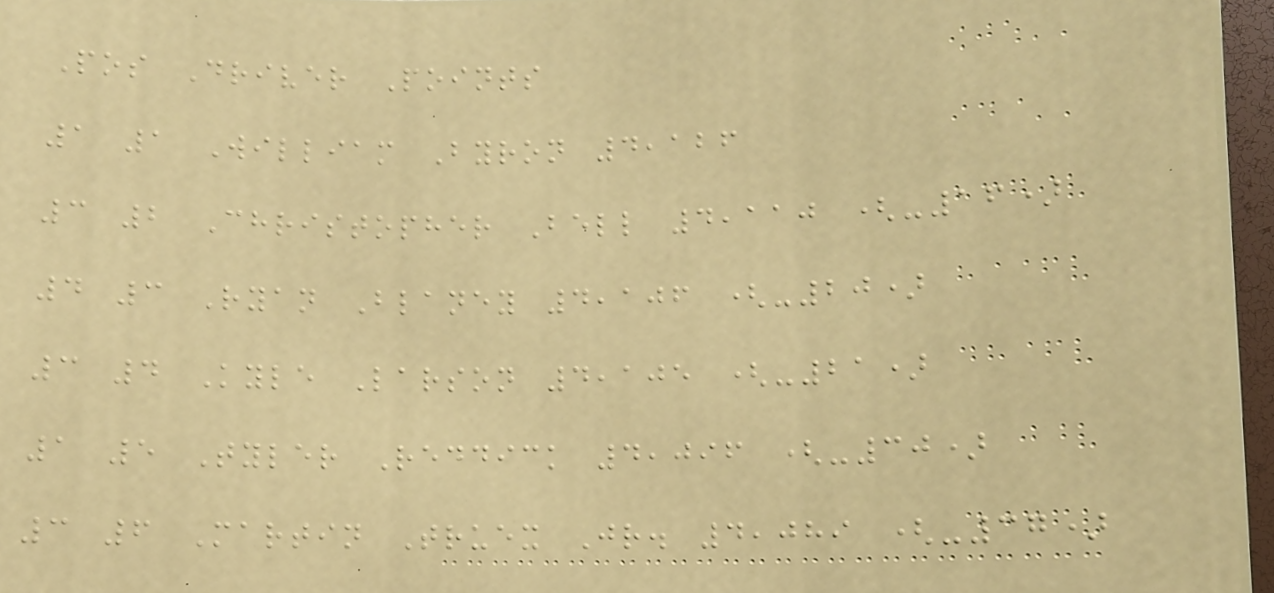Pos Driver Points
1 1 William Byron 4,126
3 2 Christopher Bell 4,110 (-16)
4 3 Ryan Blaney 4,106 (-20)
3 4 Kyle Larson 4,105 (-21)
1 5 Tyler Reddick 4,096 (-30)
3 6 Martin Truex Jr. 4,089 (-37)
